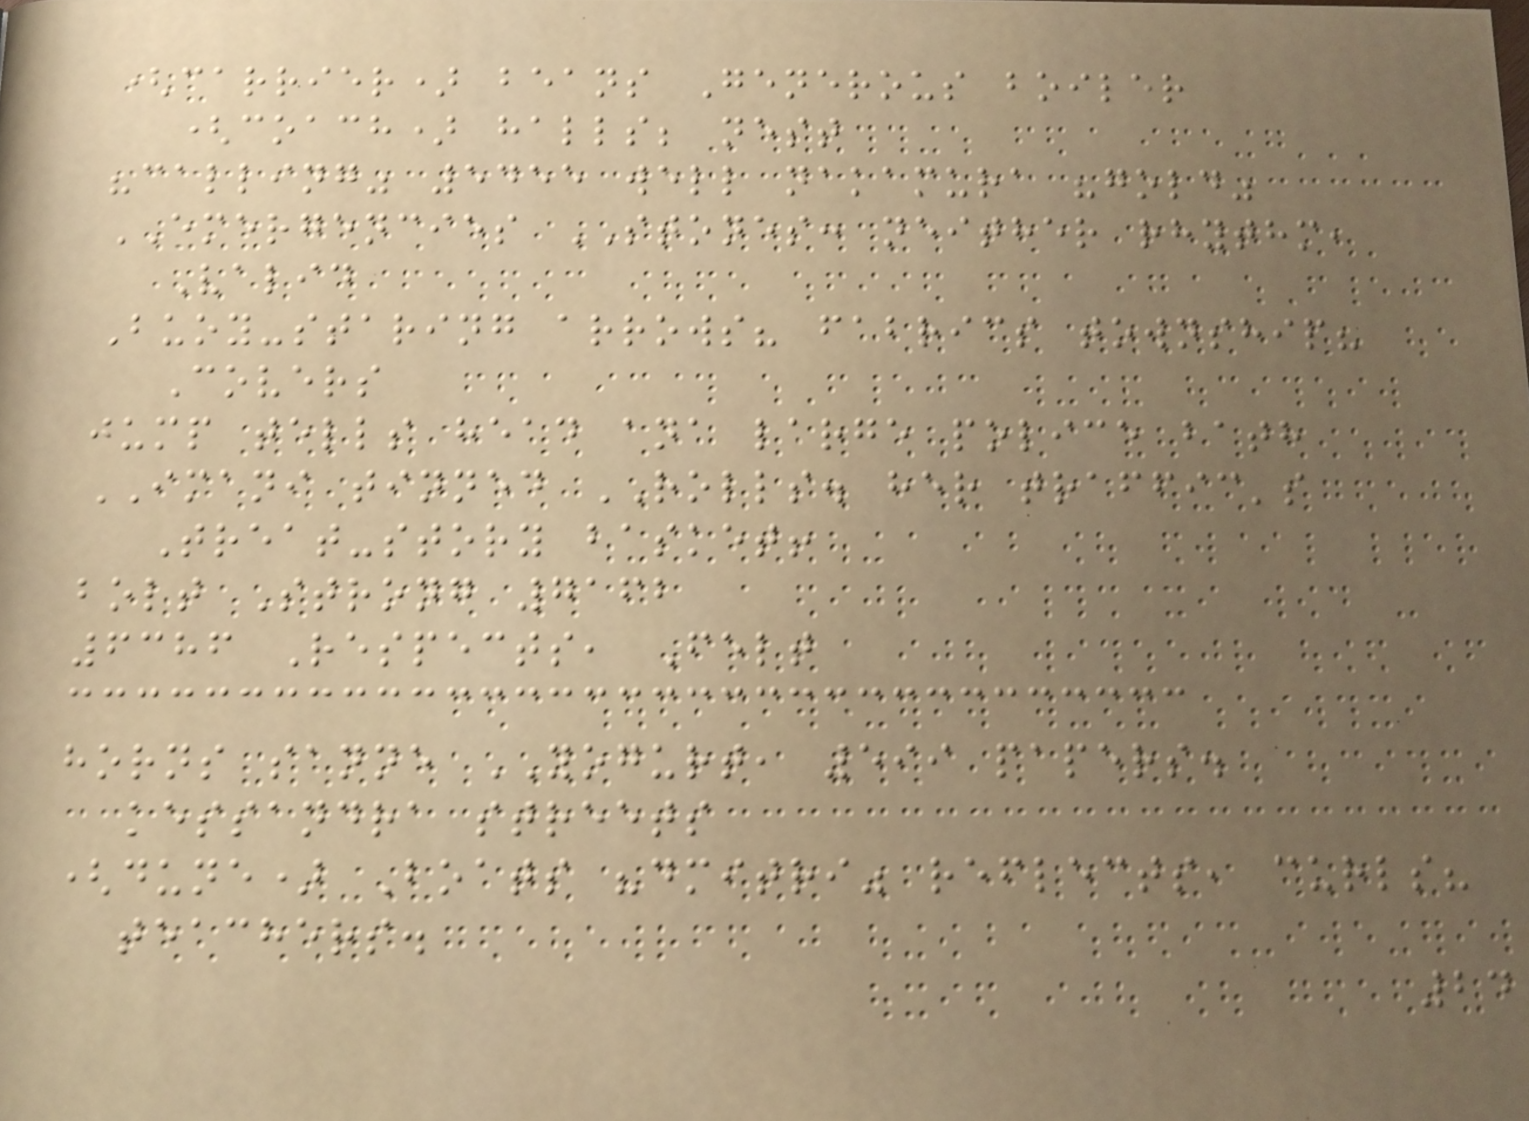(carrier) beans Generous boiler
(coach) halls; nest
"calling" 5455 well nakamura "gold"
EMERGENCIES STONES: neither rhythm,
Valid
Buoy-staring arrows? fabrics township?
Covers
jump tells head ana large police bath
IMANI tinned ROLLS. her traffic's
Treat-story basket!
bolt Strong 7162
6386 Respects, Felt
horns sanne YOGURT, 599 papers.
kessandra streets
(dune) Boats "dmitri" reflects, curls?
teachers.
24
